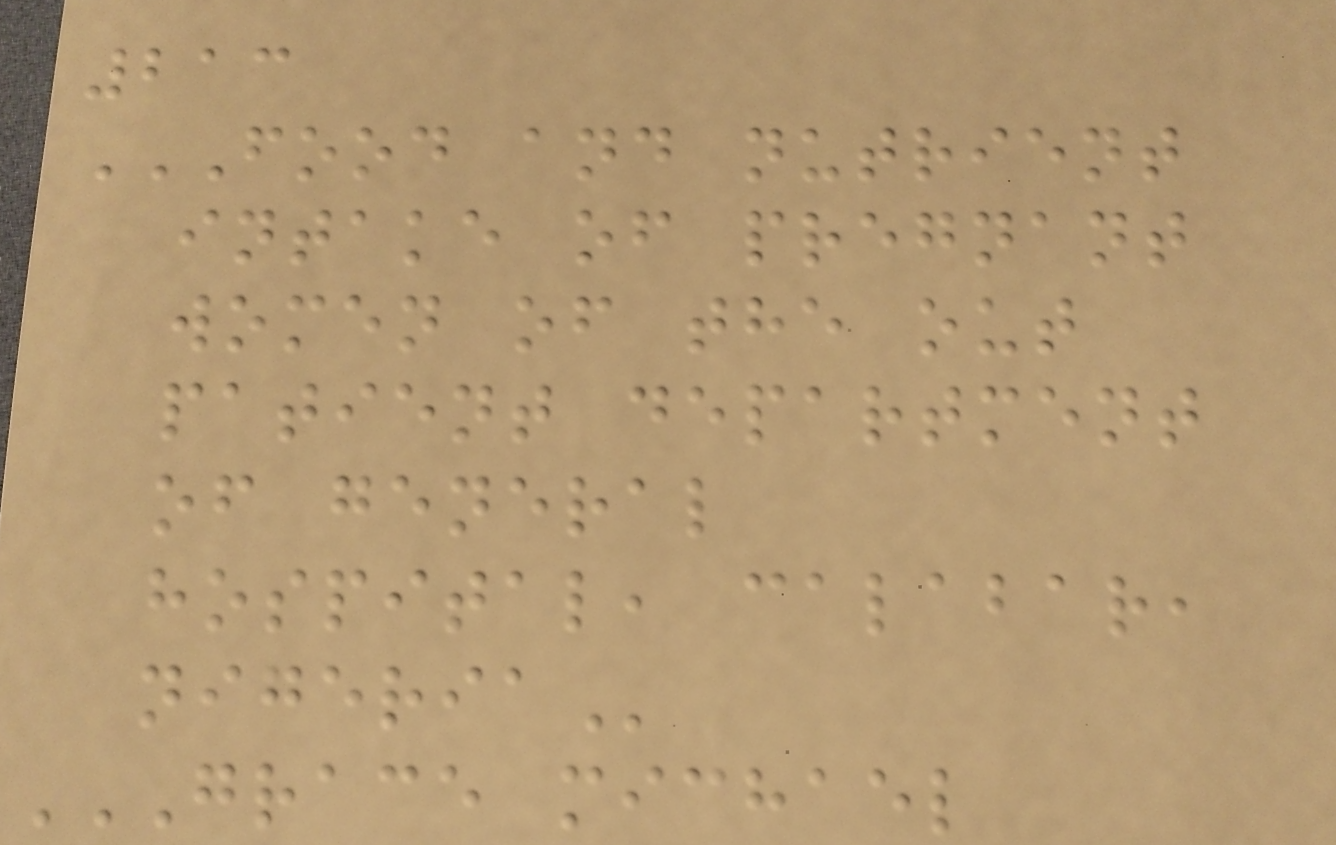213
FOOD AND NUTRIENT
INTAKE OF PREGNANT
WOMEN OF THE OUT
PATIENT DEPARTMENT
OF GENERAL
HOSPITAL, CALABAR,
NIGERIA
GRACE MICHAEL
